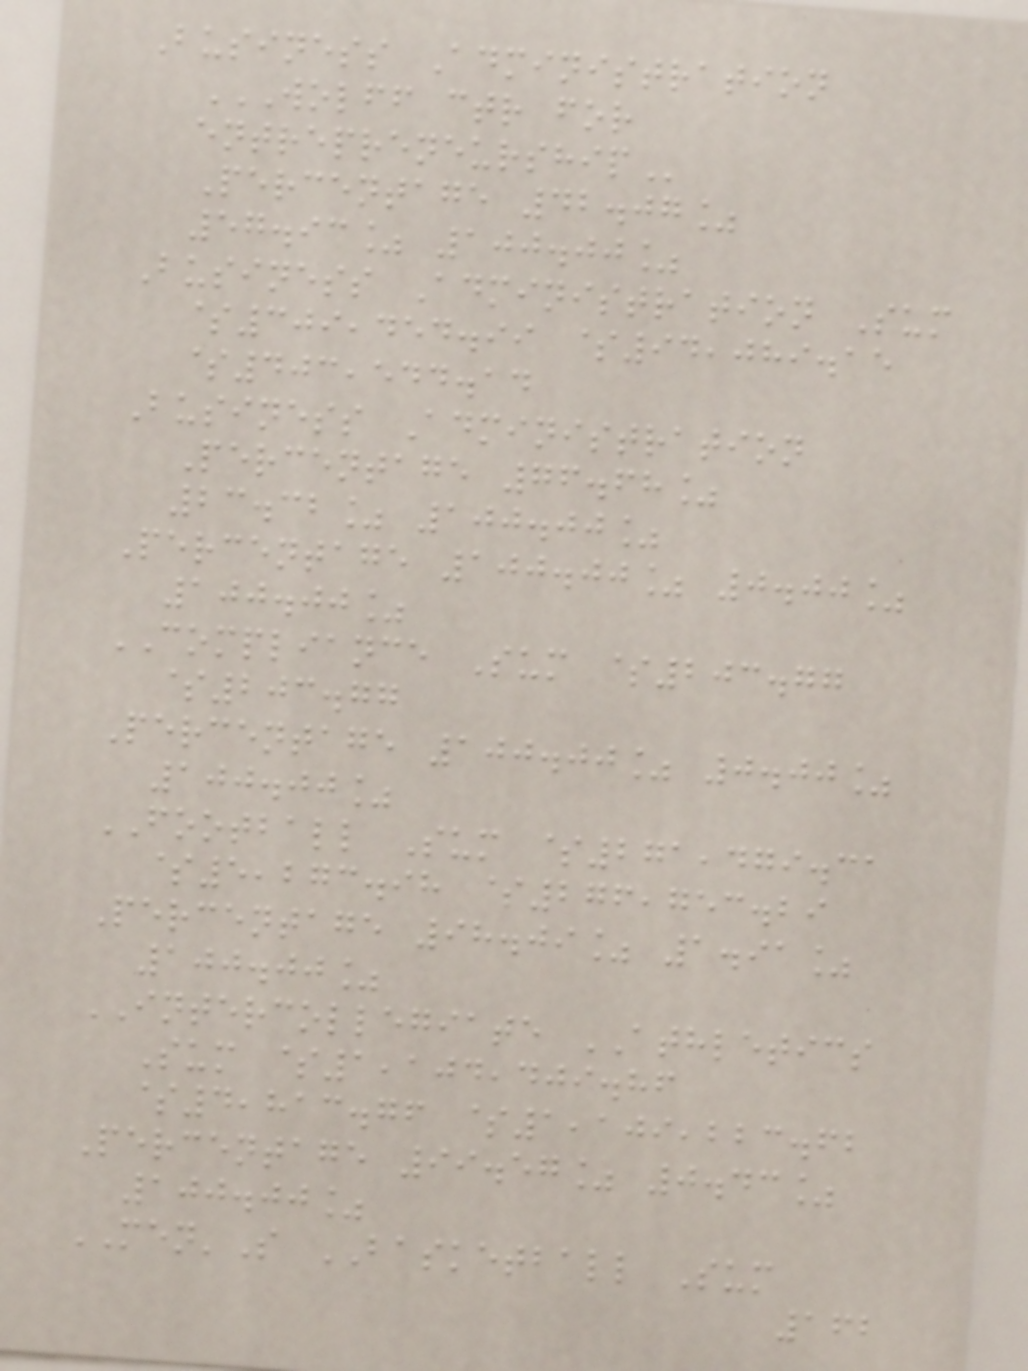Business Administration
WOLFF CTR FOR
ENTREPRENEURSHIP
Percentage 42.07%
57.93% 100.00%
Business Administration Sum
$309,454.99 $94,089.15
$403,544.14
Business Administration
Percentage 76.68%
23.32% 100.00%
Percentage 100.00% 0.00%
100.00%
COMPLIANCE Sum $203.77
$203.77
Percentage 100.00% 0.00%
100.00%
FOOTBALL Sum $271,479.31
$5,273.98 $276,753.29
Percentage 98.09% 1.91%
100.00%
INTERCOLLEGIATE ATHLETICS
Sum $1,104,409.86
$4,813.76 $1,109,223.62
Percentage 99.57% 0.43%
100.00%
MEN'S BASKETBALL Sum
162
